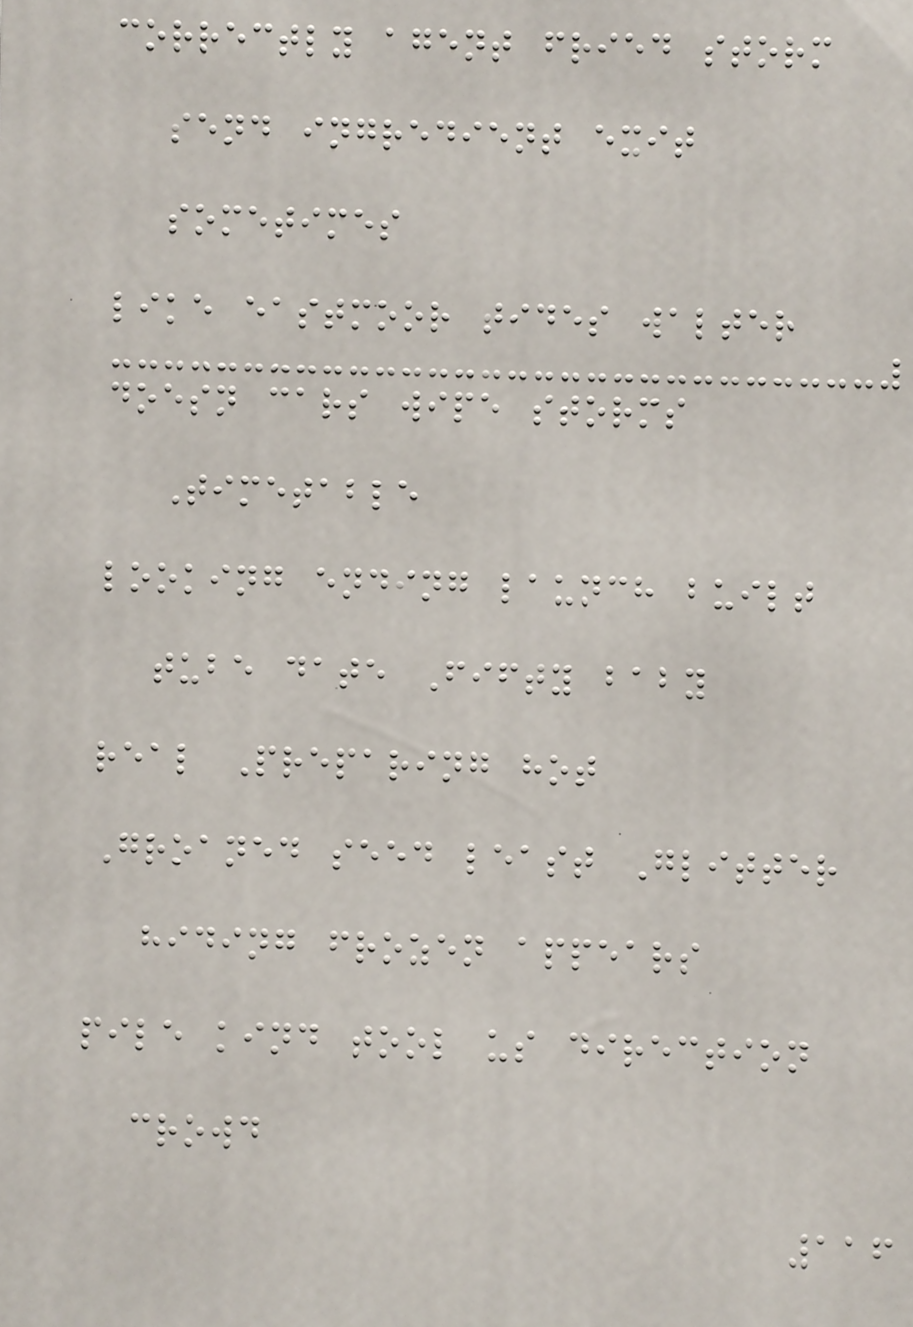correctly agent fried storm
send ingredient exit
sometimes
like eastmoor tides walter
doesn cars wipe storms
Timetable
looking ending launch built
tube date Fifty baby
real Preparing hot
Groaned seed least Glitter
hiding frozen appears
pile kind tool us direction
crowd
116
